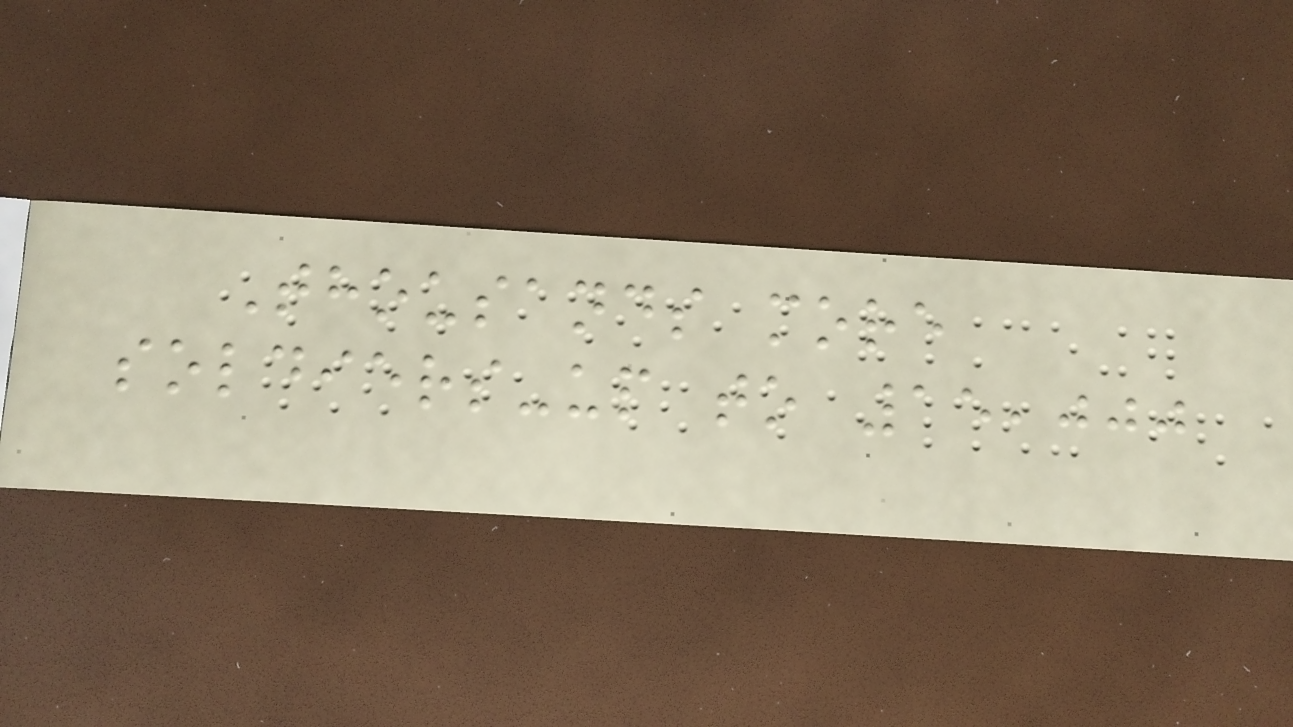Thousands more
soldiers-up to 15,000
